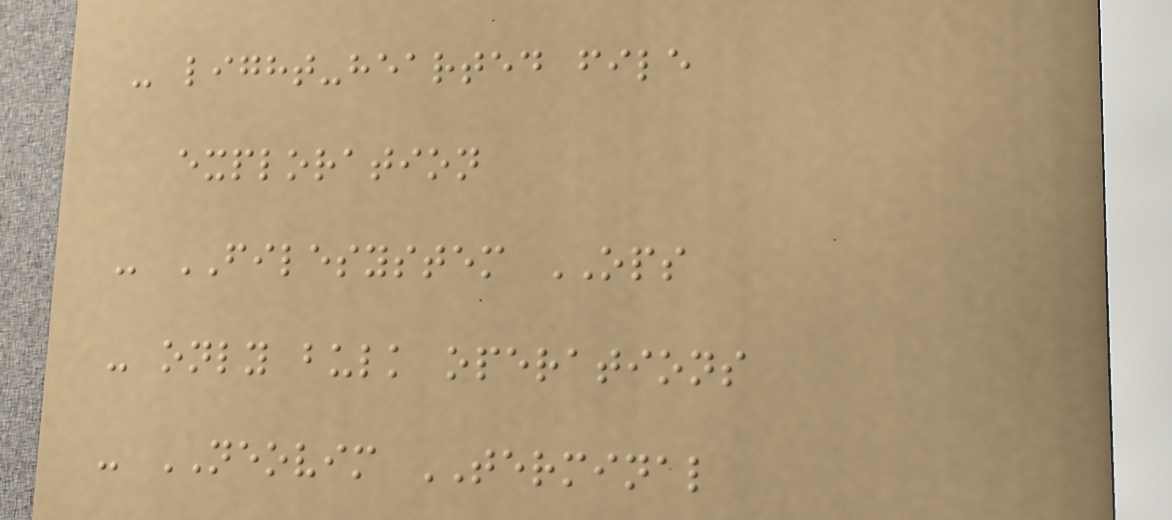- light-hearted file
exploration
- FILESYSTEM OPS
- only bulk operations
- NEOVIM TERMINAL
